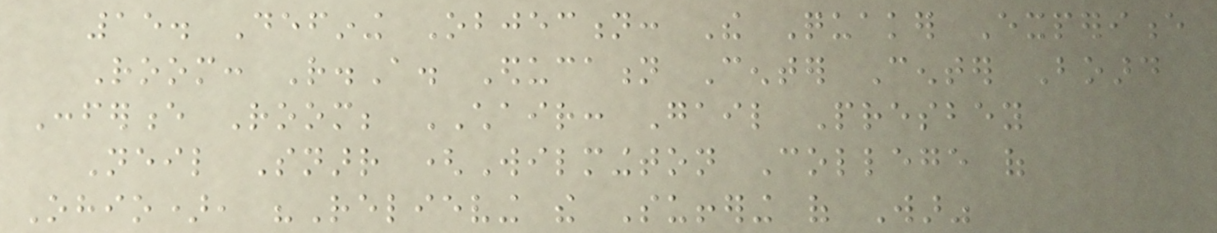15. Defining Objection: The Quaker Experience
Room: R.A. Education Center Center Board
Conference Room; CHAIR: Gail Presbey
Neil Snarr (Wilmington College of
Ohio), "Relieving the Suffering of War"
